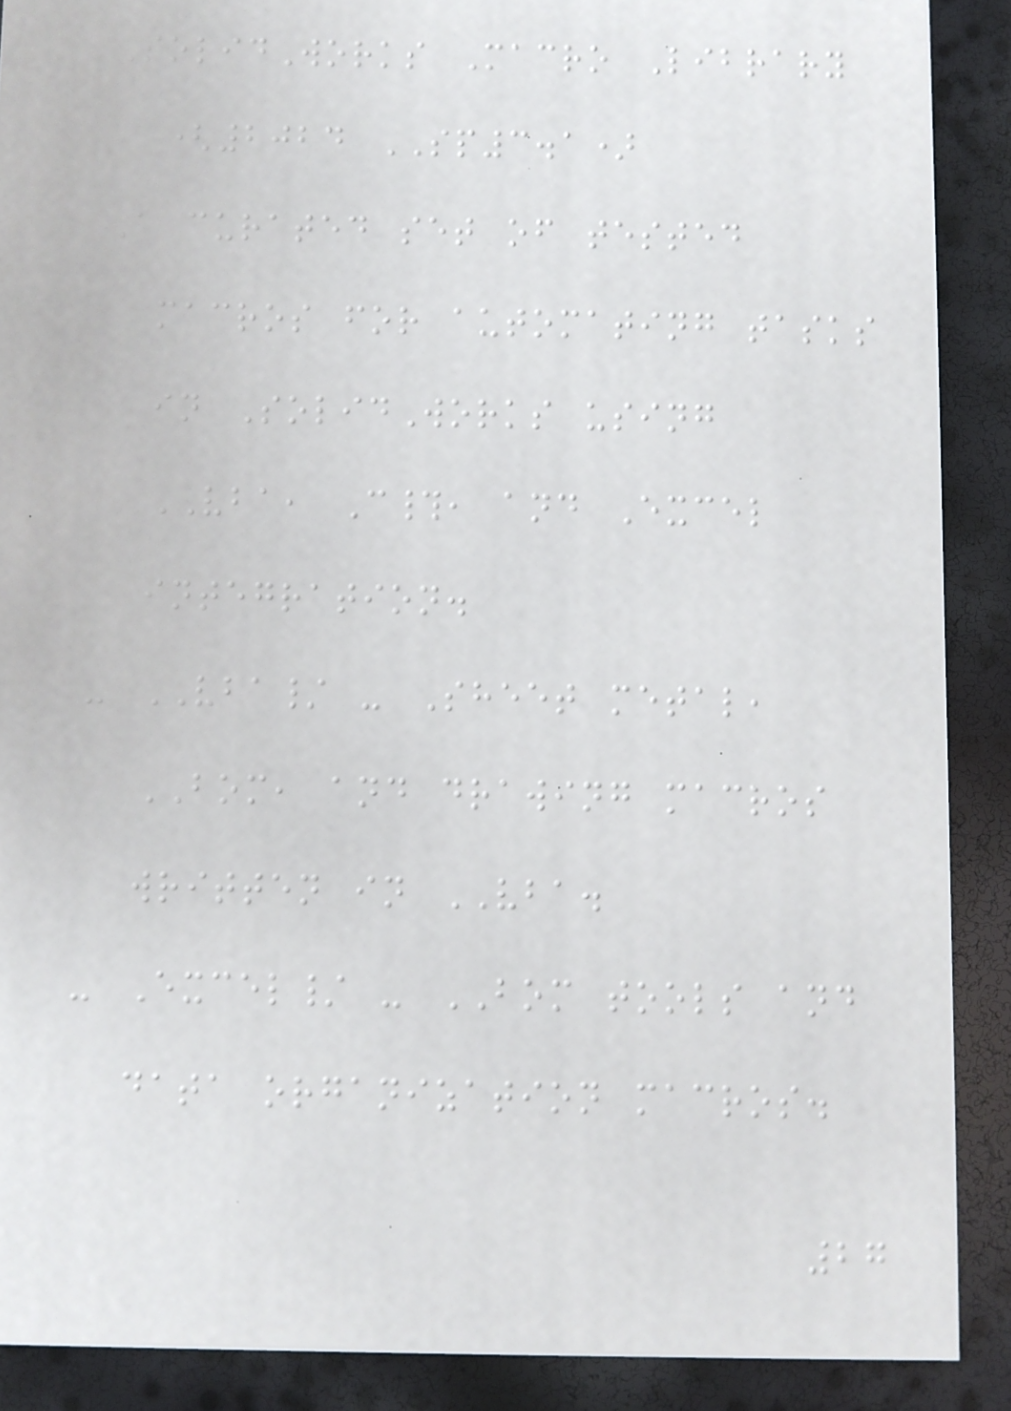SolidWorks Macro Library
(2024 SP3.1)
A curated set of tested
macros for automating tasks
in SolidWorks using
VBA, C#, and Excel
integration.
- VBA/ - Sheet metal,
BOM, and drawing macros
written in VBA.
- Excel/ - BOM tools and
data organization macros.
27
